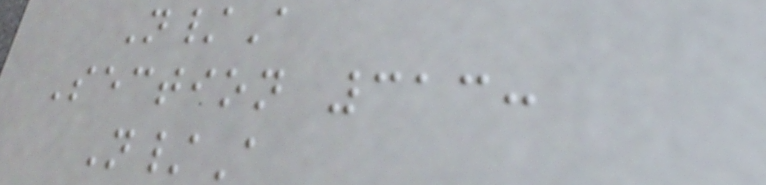N/A
Section 313:
N/A
